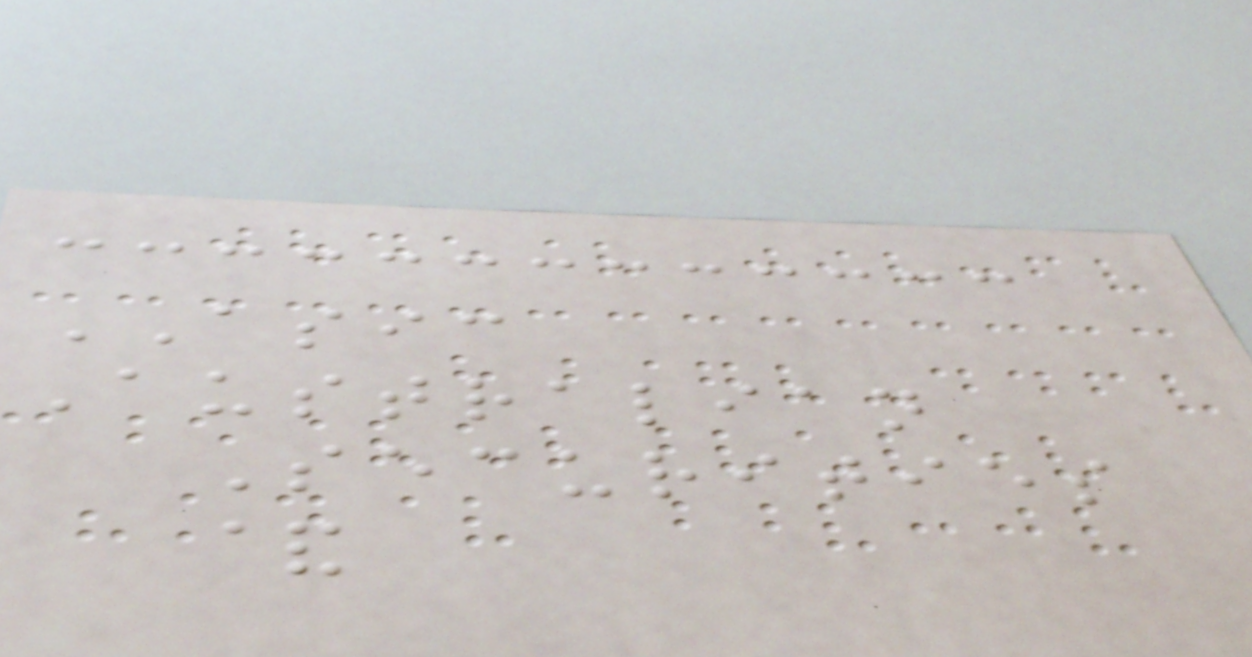ASIC
Australian
Securities
&
